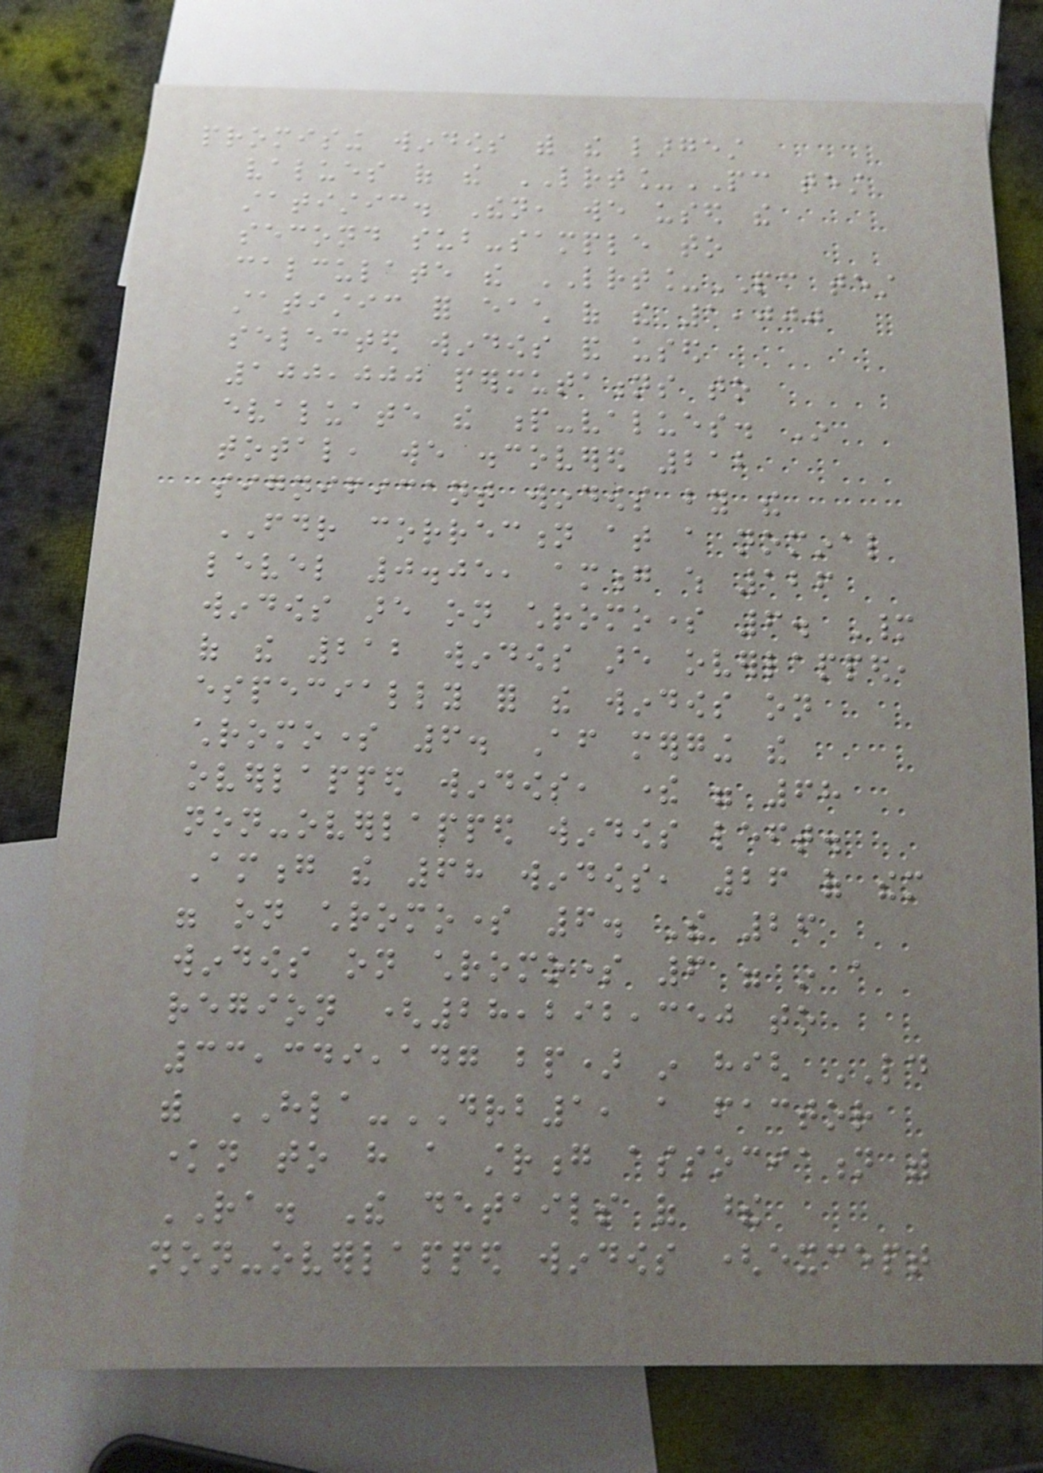promising windows with the largest
values of the LRT_PC test
statistic. Then, we used the
second sub-sample to
calculate the LRT_PC test
statistic for each of the 1,000
selected windows and used
100,000 permutations to
evaluate the p-values. In
total, we discovered 212
significant windows by the
FDR correction at a nominal
level 0.05, among which 126
windows are on chromosome 6. Many
of the 212 windows are overlapped,
especially for the windows on
chromosome 6. After merging the
overlapped windows, there were 68
non-overlapped windows left.
Among the 68 windows, 26 of them
were on chromosome 6. The 26
windows on chromosome 6 were in a
region (28,292,350 to
33,349,147 bp) in high LD
with HLA-DRB1, a factor
known to have a strong association with
RA. The details of these
non-overlapped windows (except
